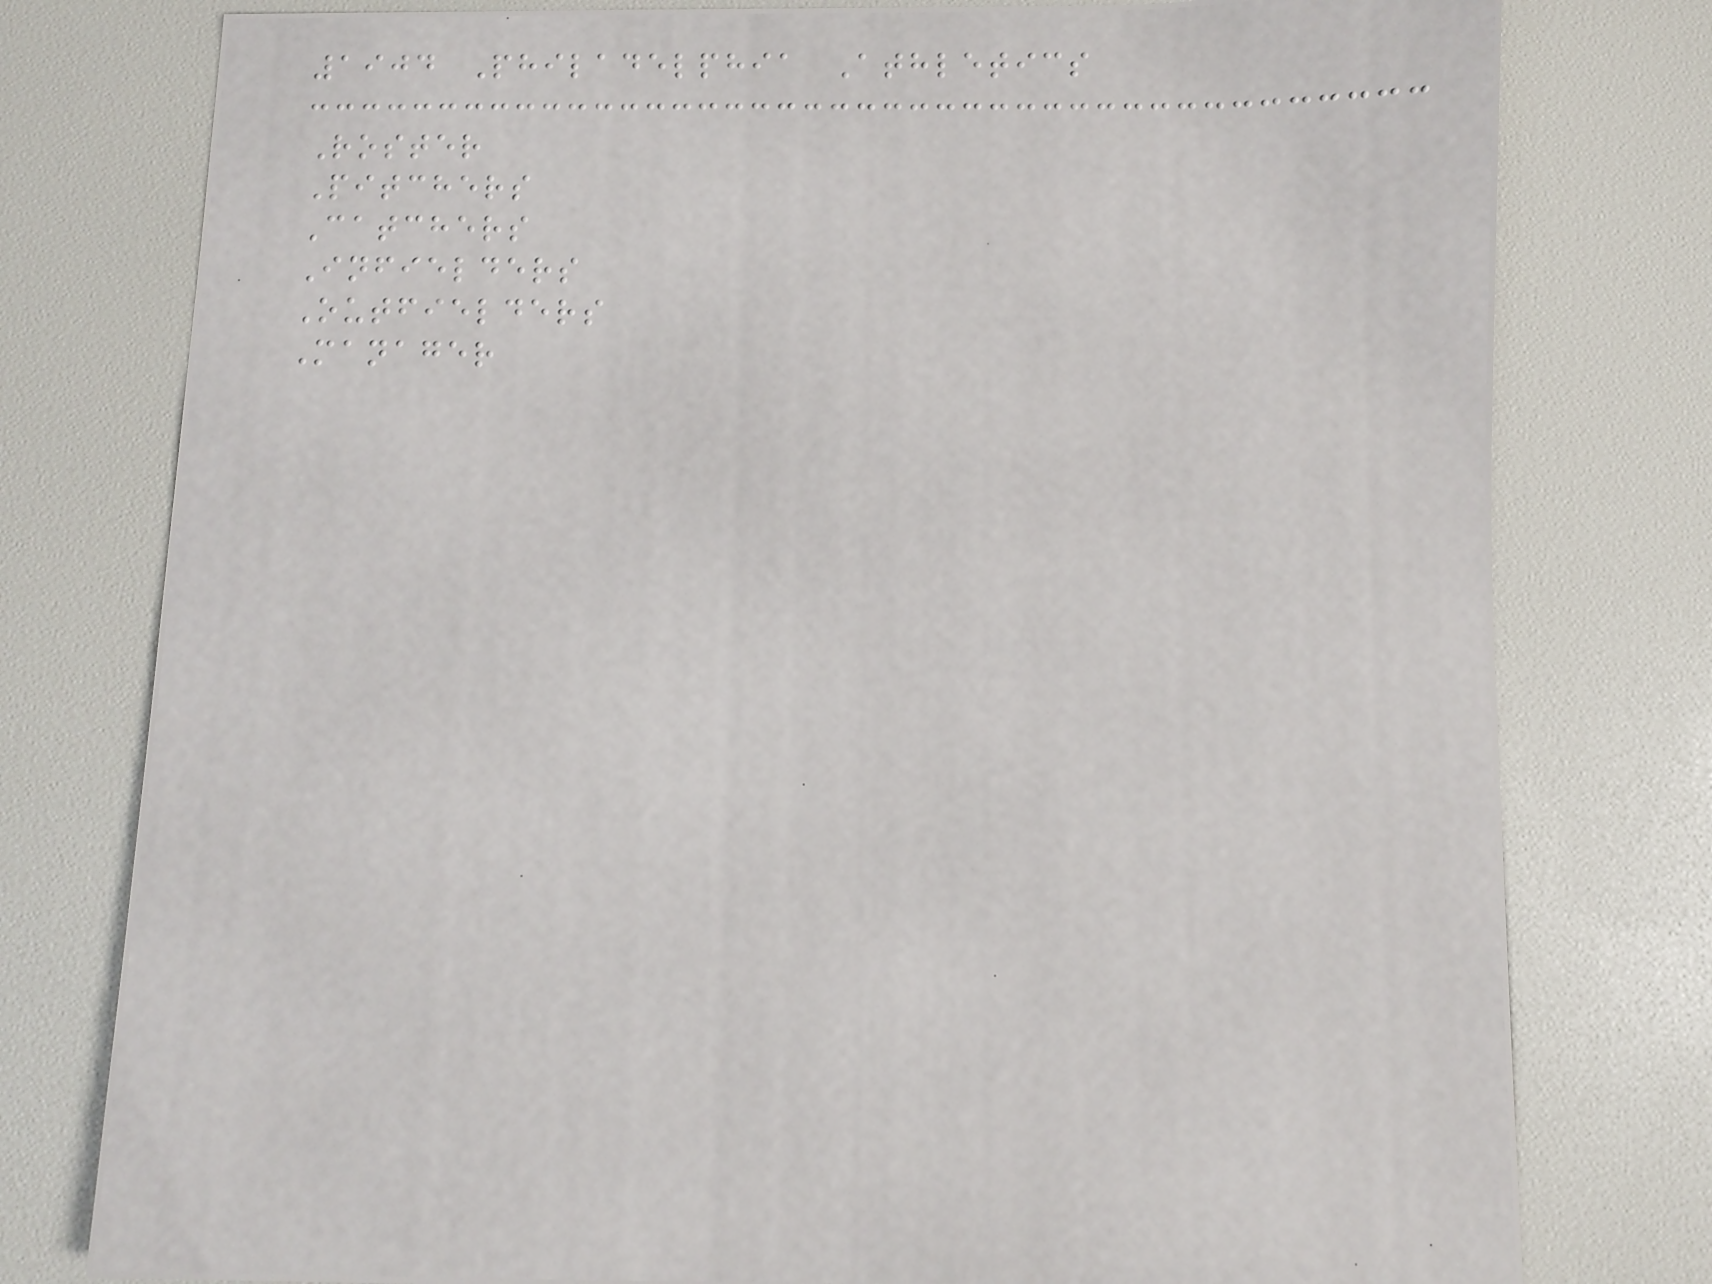1904 Philadelphia Athletics
Roster
Pitchers
Catchers
Infielders
Outfielders
Manager
